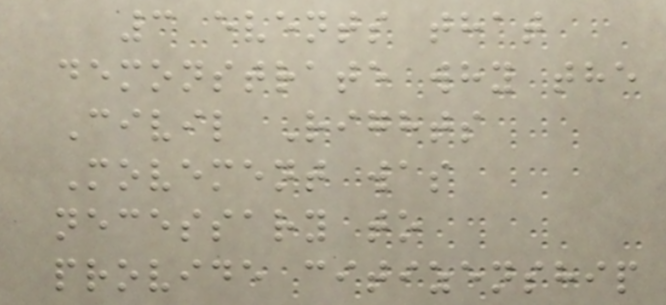3 events that
demonstrate why the
Civil Rights
Movement was
necessary to
provide citizenship
